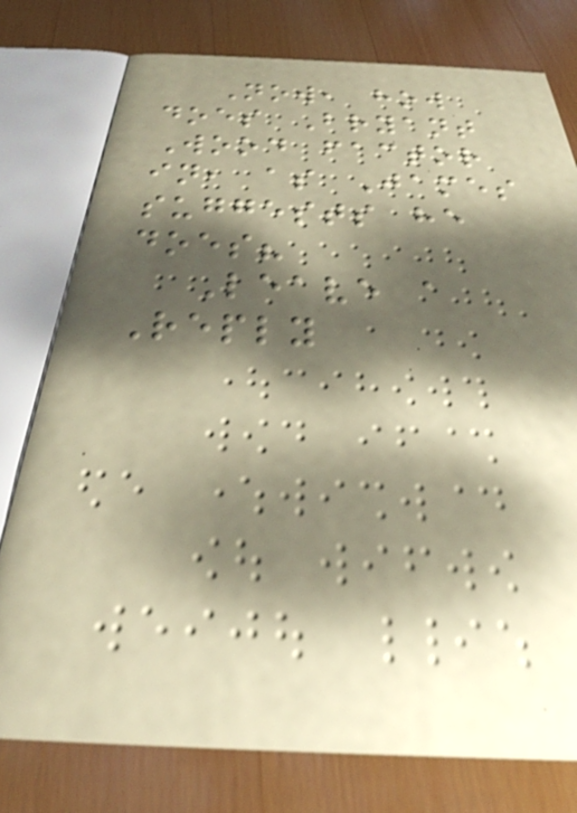Now, how
does Bryant
Wood factor
in, as James
suggests he
does?
Leave a
Reply
